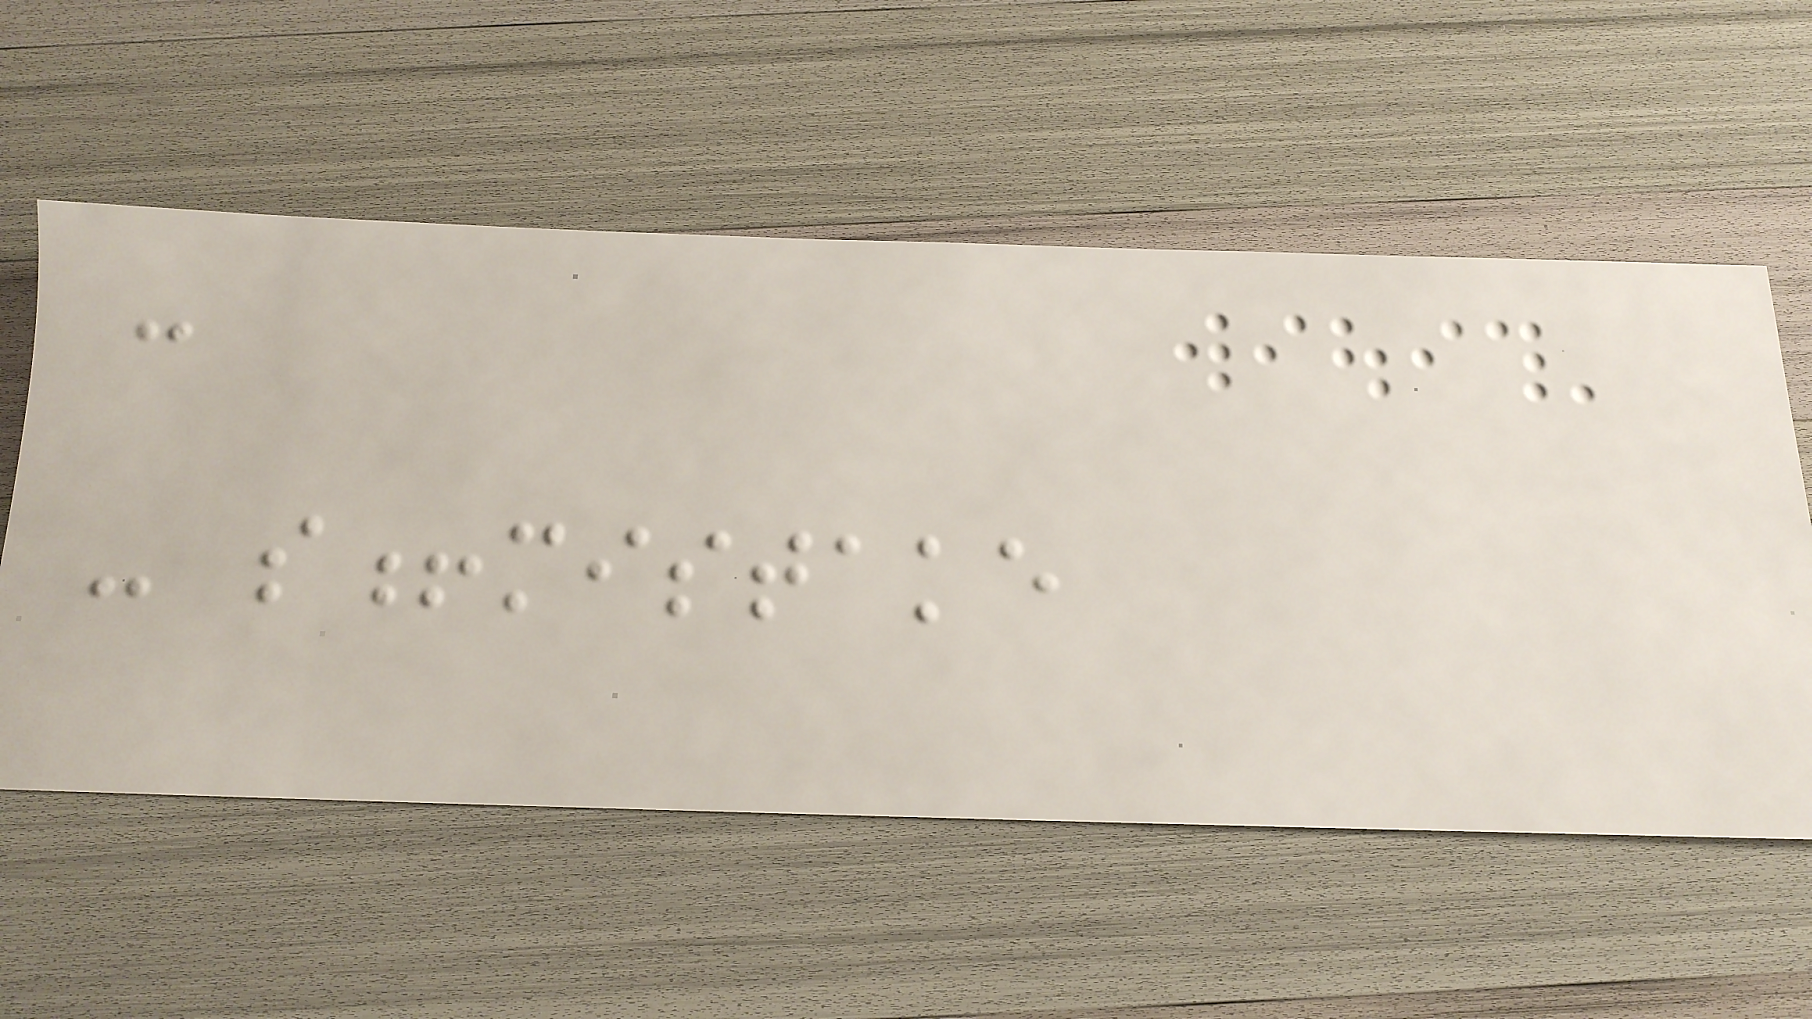-
- s!mistake
